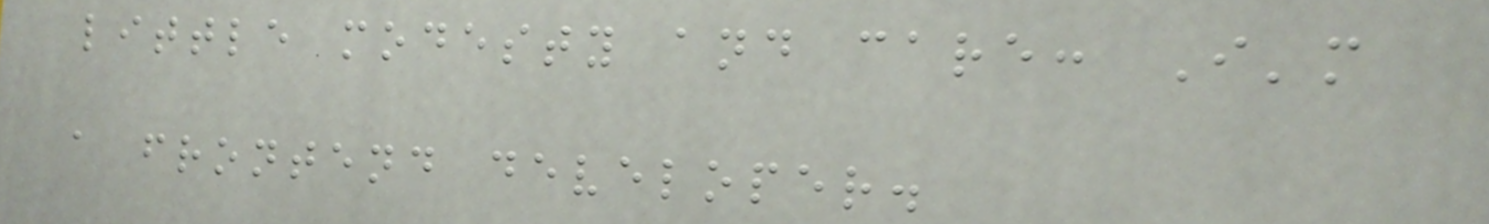little modesty and care: I'm
a frontend developer.
